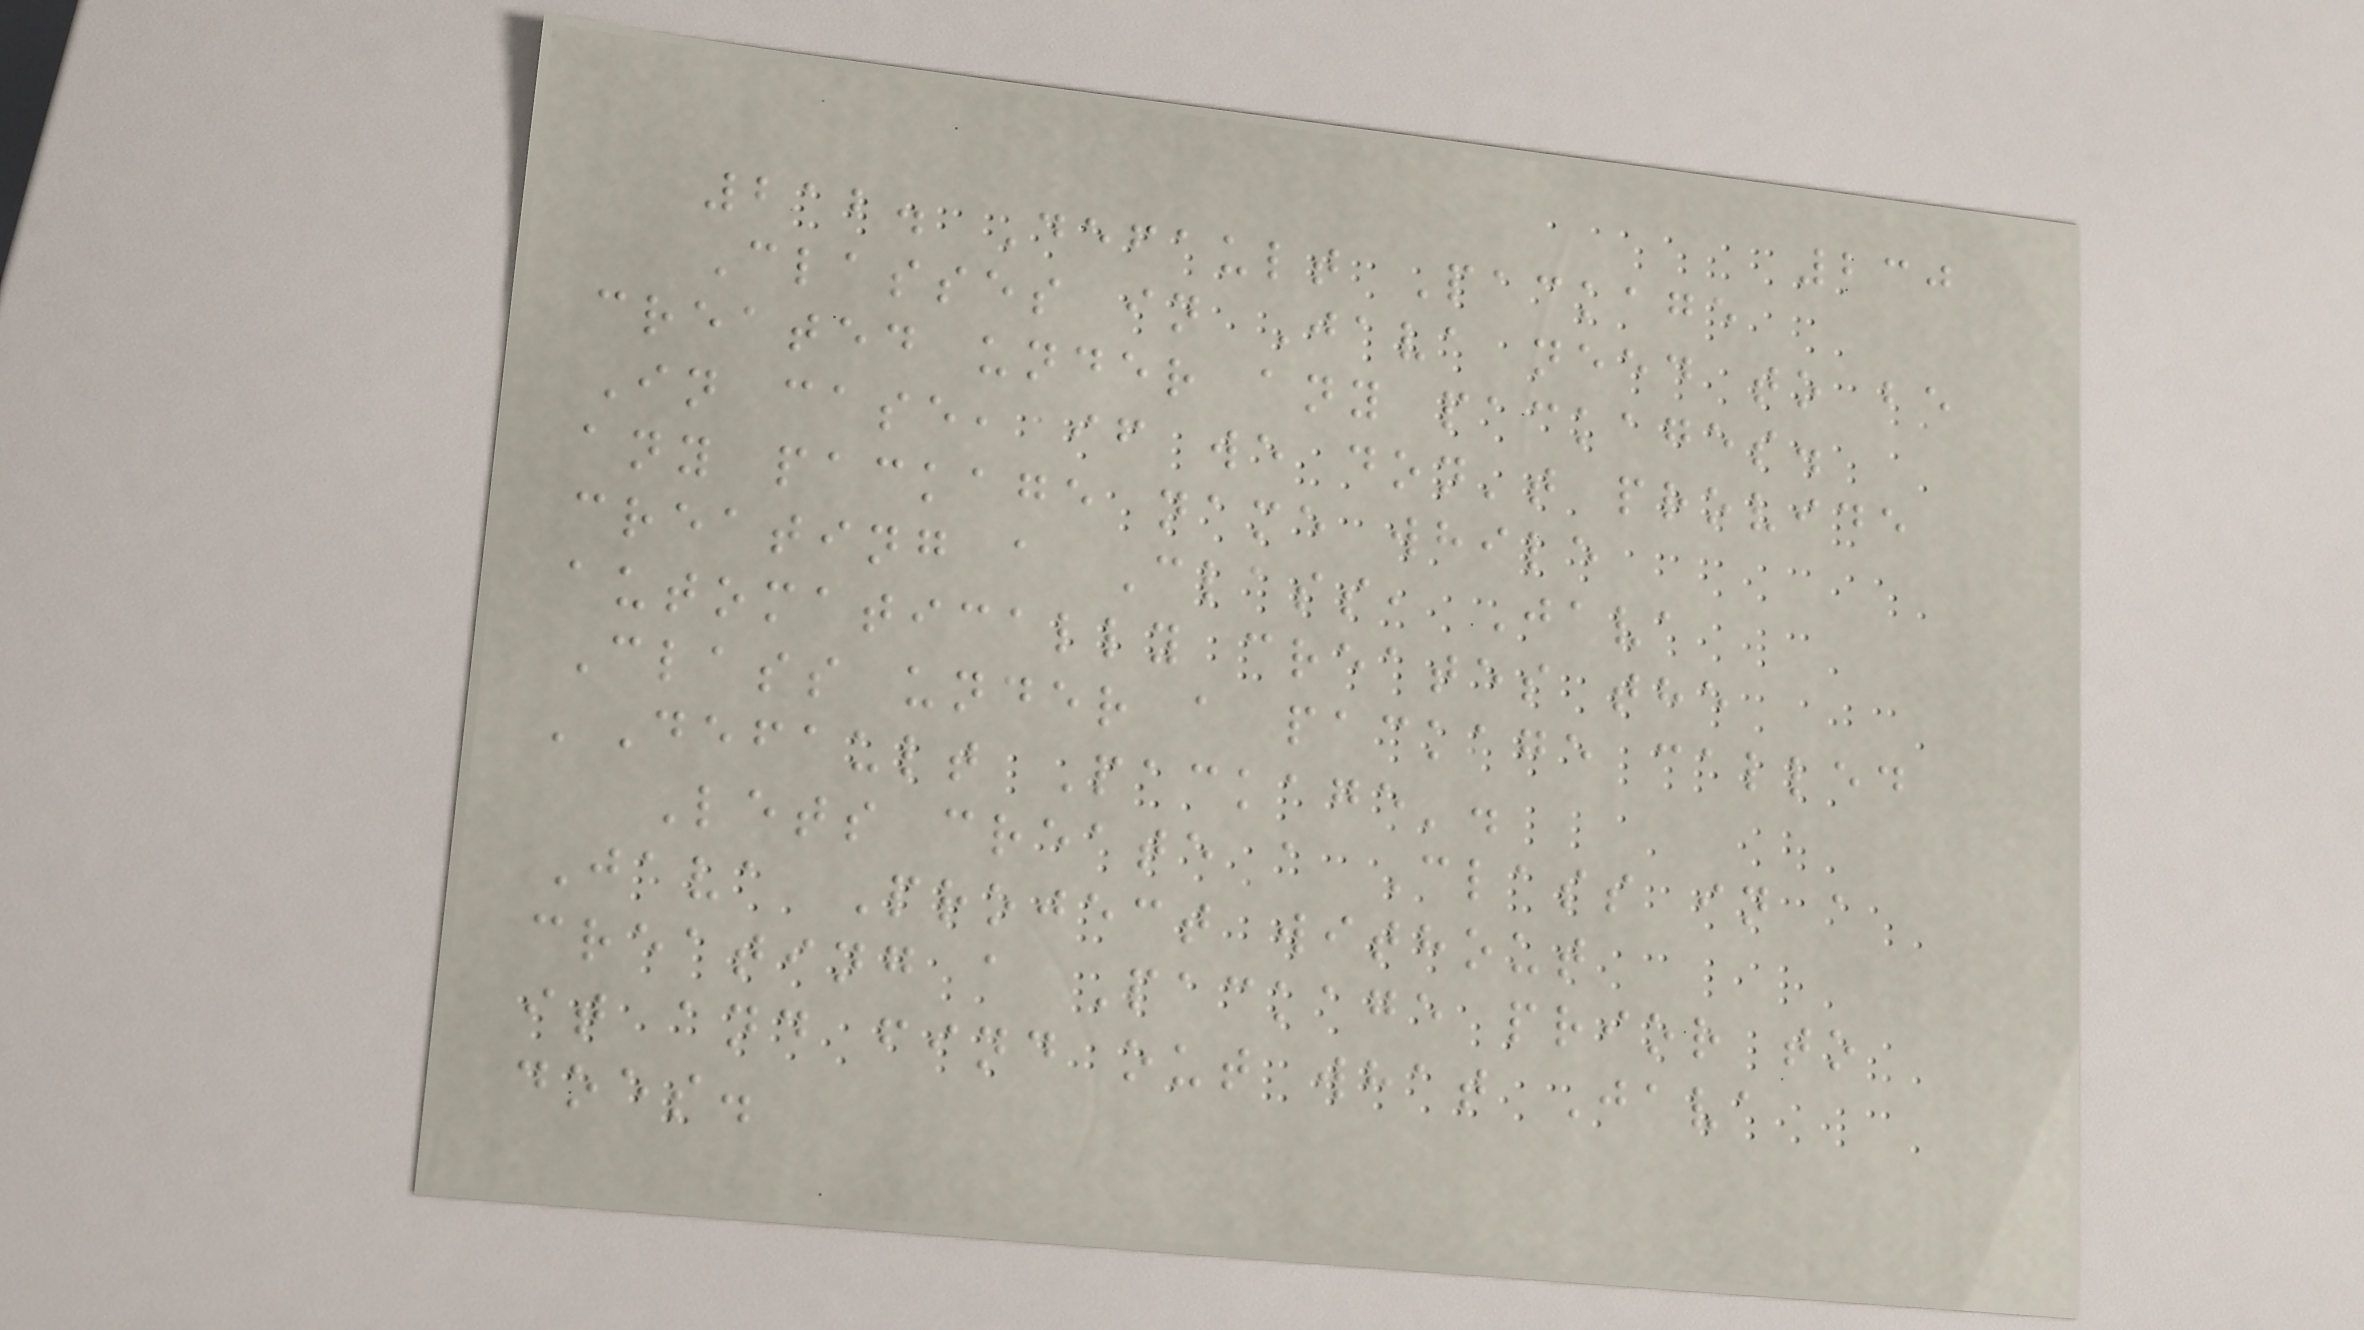230
212. Default Package
Classes in Java need to be
created under any packages.
In case, if we don't provide
any package name while
creating a Class, Java
automatically creates the
Class under a package called
'Default Package'.
Lets create a Class in a
Java Project without
creating a Package prior to
it and find out what Java
does.
